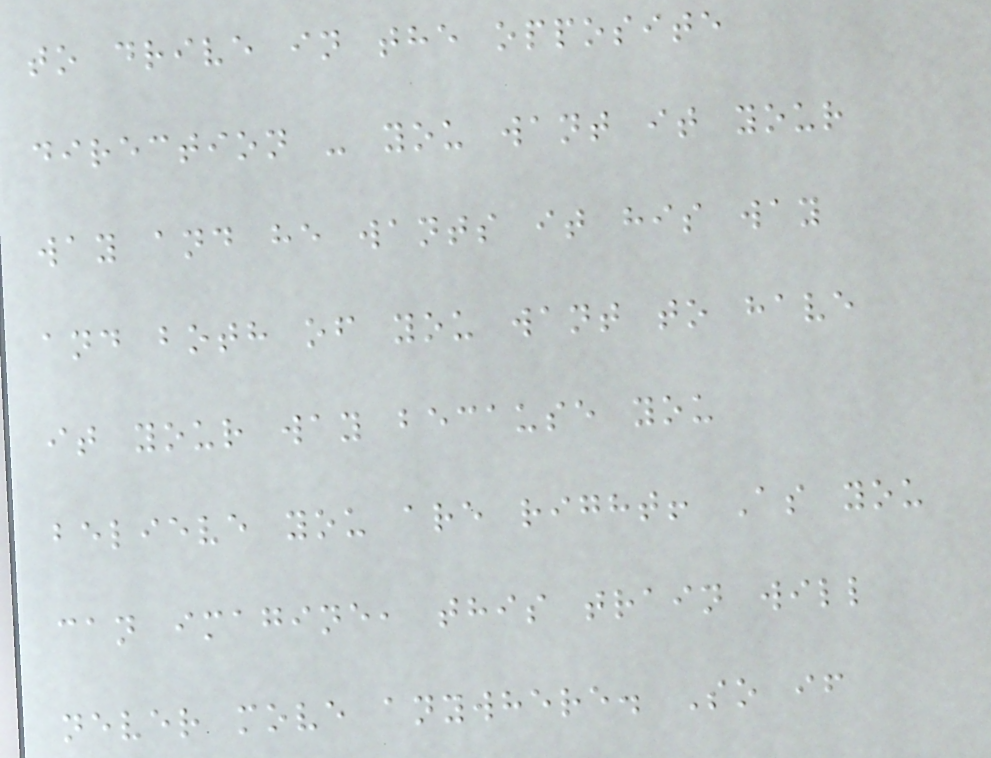to drive in the opposite
direction - you want it your
way and he wants it his way
and both of you want to have
it your way because you
believe you are right! As you
can imagine, this train will
never move anywhere. So if
